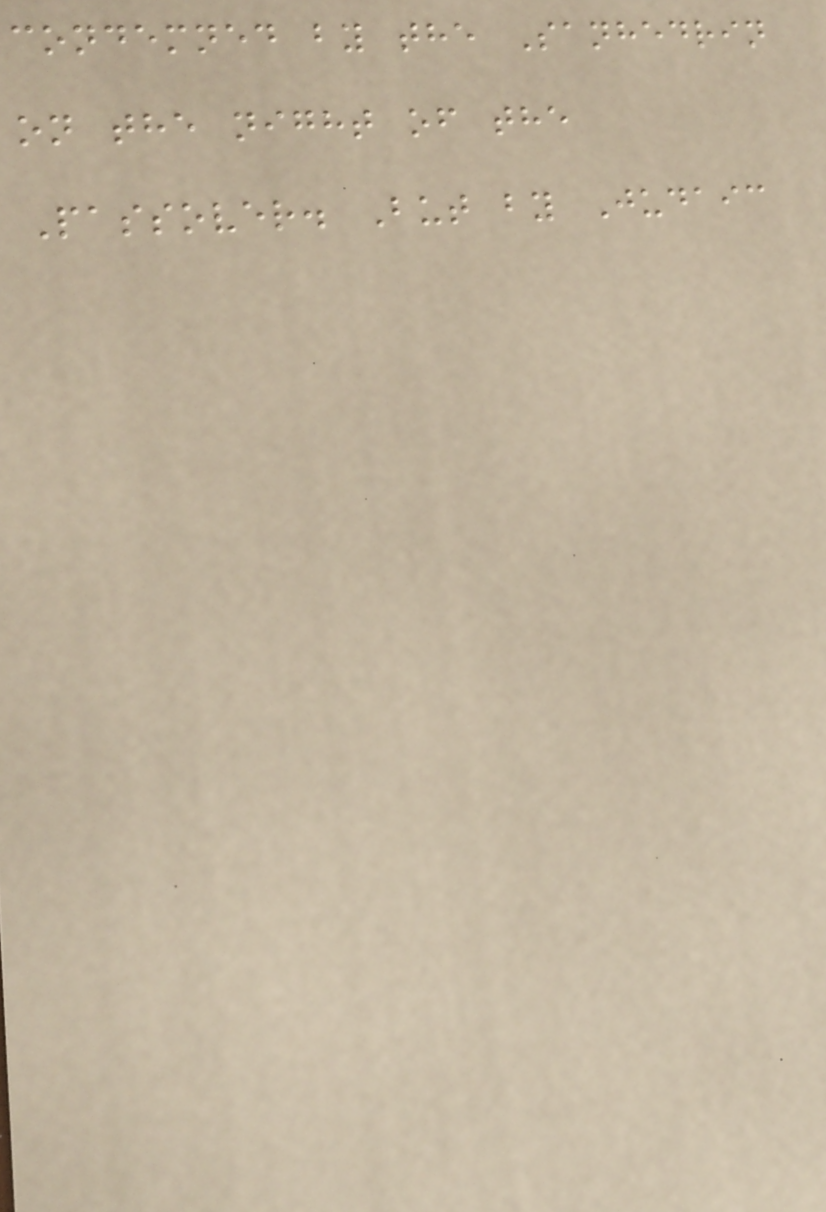condemned by the Sanhedrin
on the night of the
Passover. But by Judaic
